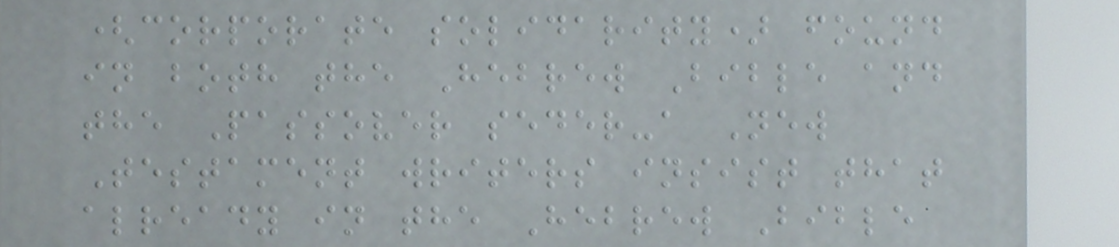(corporate solidarity) found
in both the Hebrew Bible and
the Passover seder-a New
Testament writers insist that
already in the Hebrew Bible
